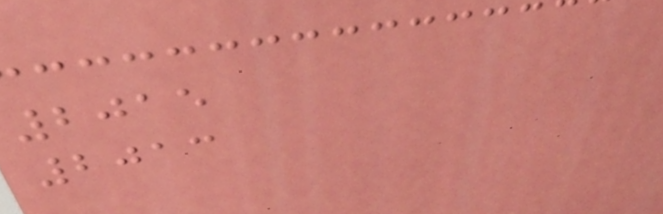2015
2013
